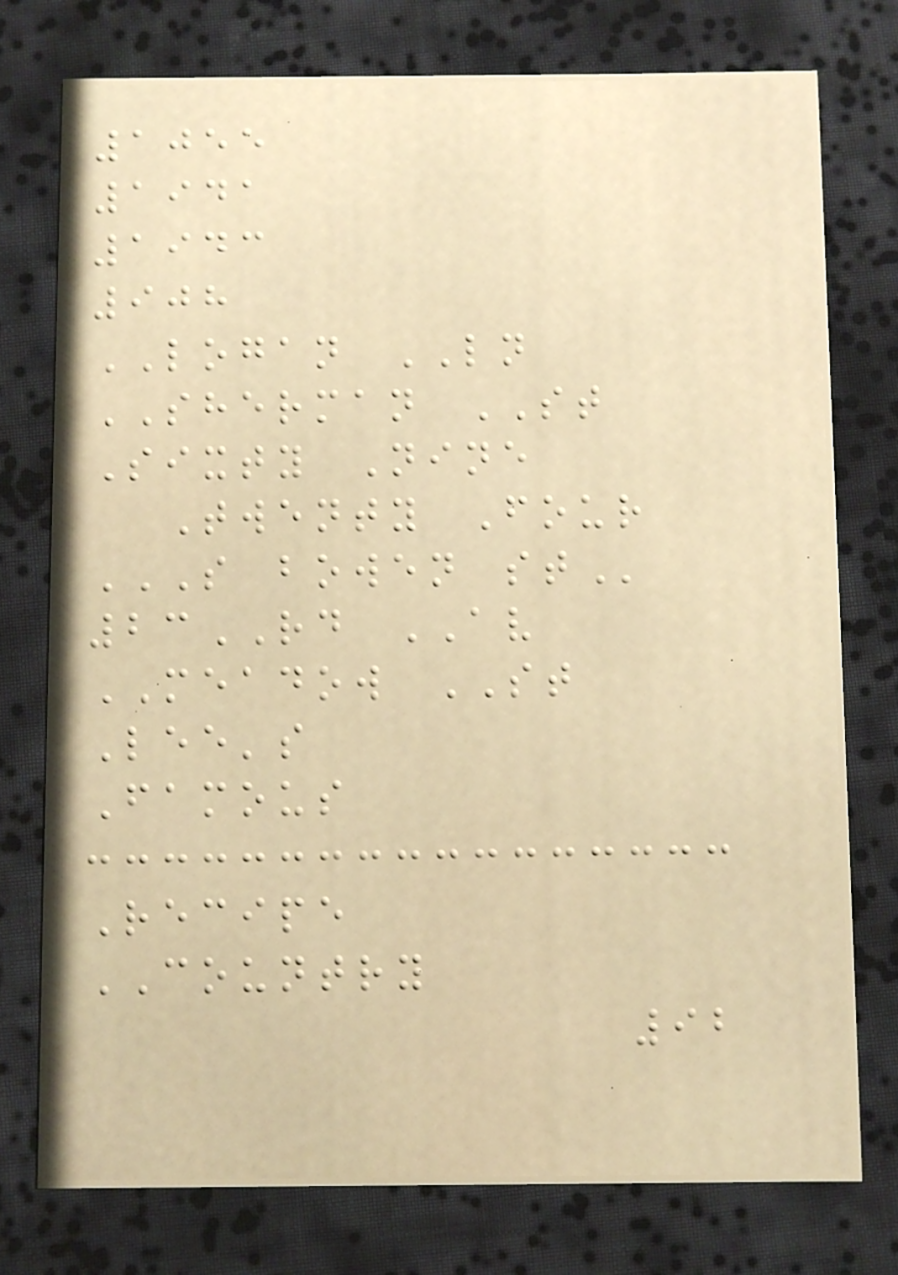1055
1941
1943
908
LOGAN LN
SHERMAN ST
Sixty Nine
Twenty Four
S BOWEN ST
23RD AV
MEADOW ST
Lee's
Famous
Recipe
COUNTRY
92
